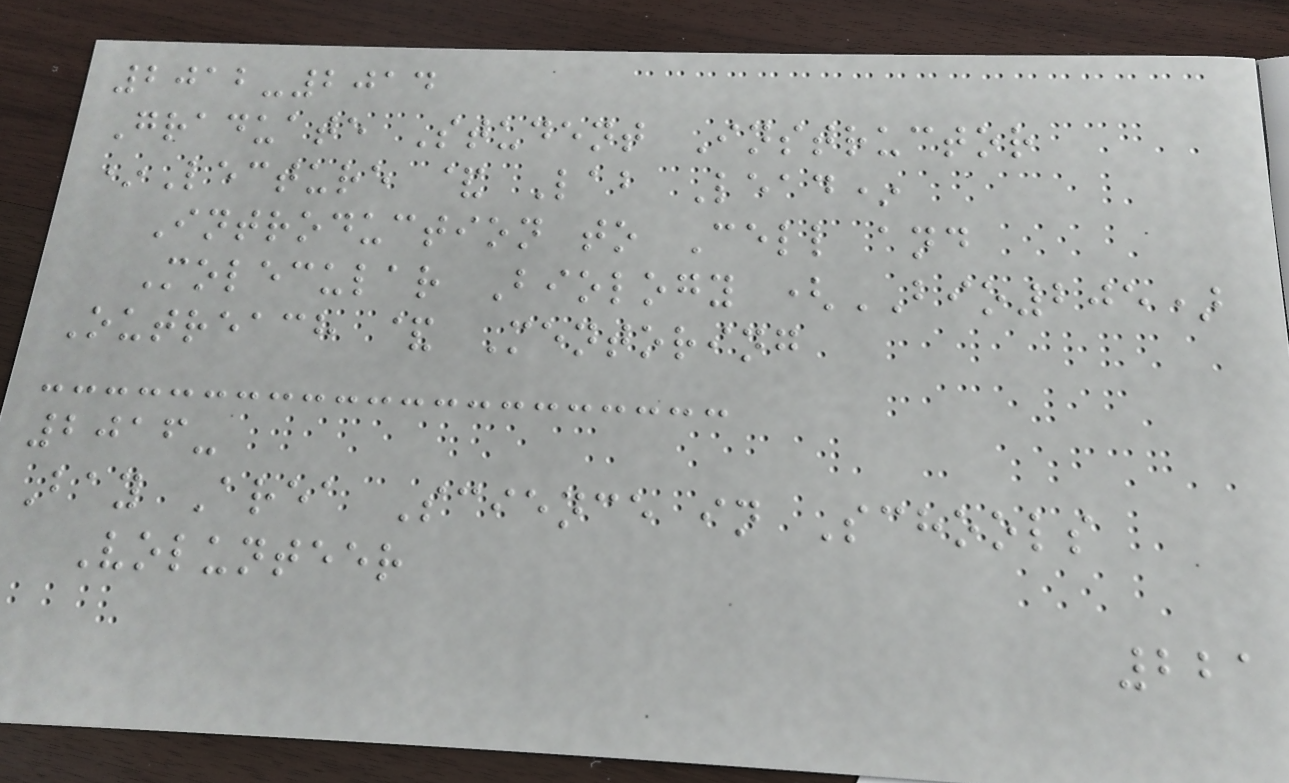2012-2014
Graduate Student Instructor
*Lecture & Lab Lead*
Introduction to Cell and
Molecular Biology (BIO205)
Outreach & Mentoring
2016-
Bay Area Science in Schools
Volunteer
221
